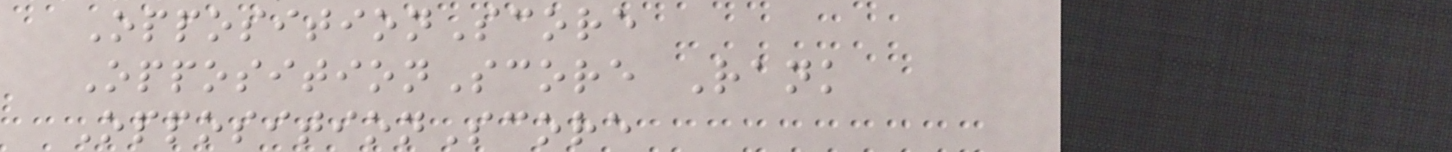OppositionScore
OppositionScore Rank
OppositionScore
